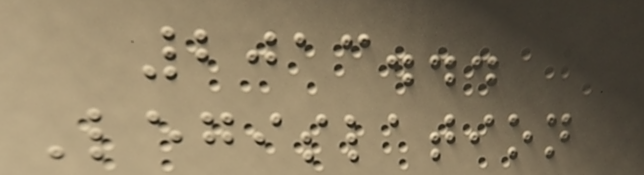2013...
Legislation
